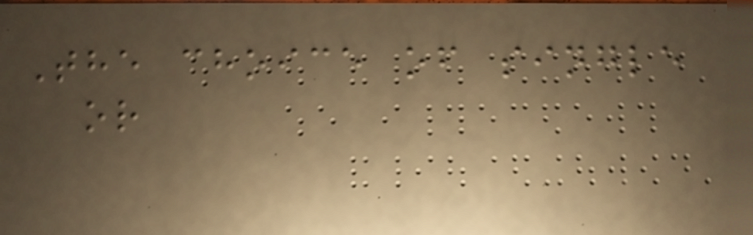The choice of single
or
